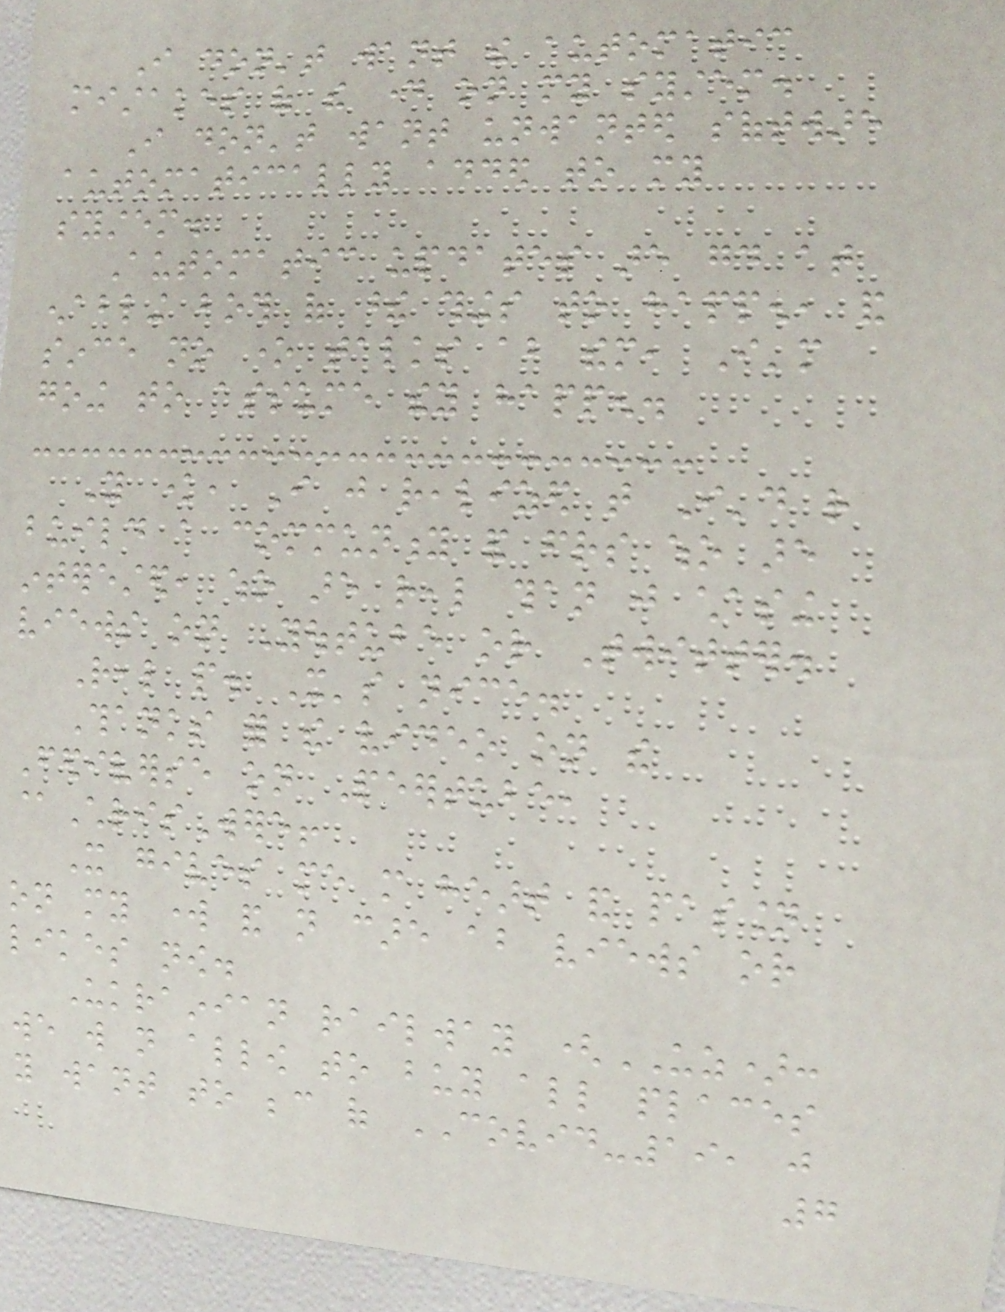I don't want the automatic
mistakes of the day on my system.
I don't want unwanted software
automatically added to my
system.
Automatic updates are good at
enabling both of these things to happen, and
since no one talks about them, I'm
going to assume they happen.
You know, I just realized that I'd rather
build a community and friends who are
interested, who are real than just chasing
views on Youtube or Twitter.
Real people. It's nice.
Thanks for the video on the
Fediverse on Peertube,
@ChrisWere!
It gives me more heart and passion
on my work and not care about views or
likes now.
Ukrainian railway (UZ):
we will not allow to buy all places
you want to because of COVID-19, just
7
